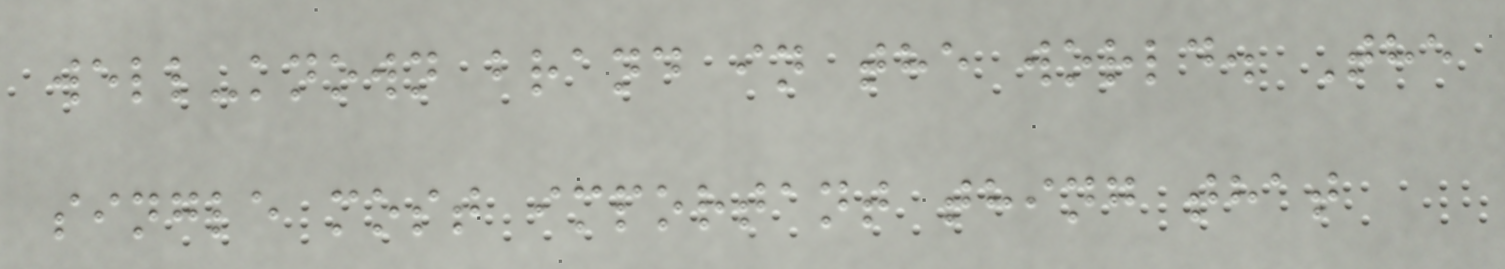well-known brand in the world. The
single most important thing that
